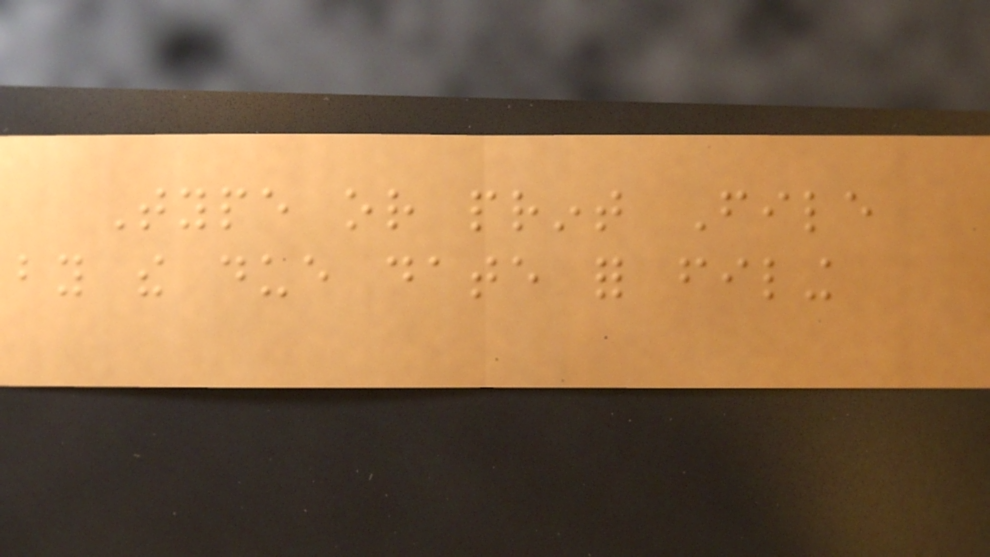Type or print File
by the due date for filing
